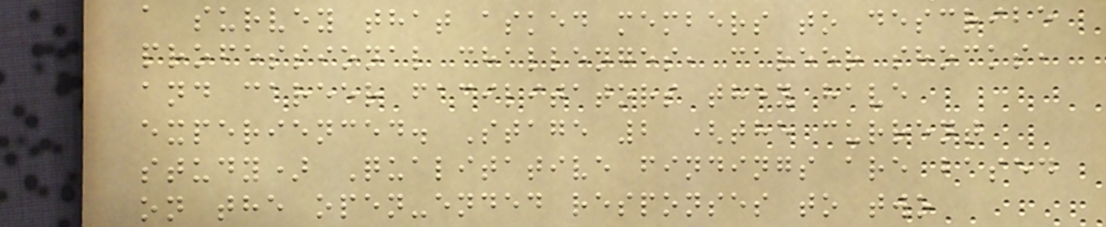a survey that asked members to describe
professional challenges, career shocks,
and career facilitators they have
experienced. Stage 2 (the current
study) Qualitative findings are based
on the open-ended responses to two
